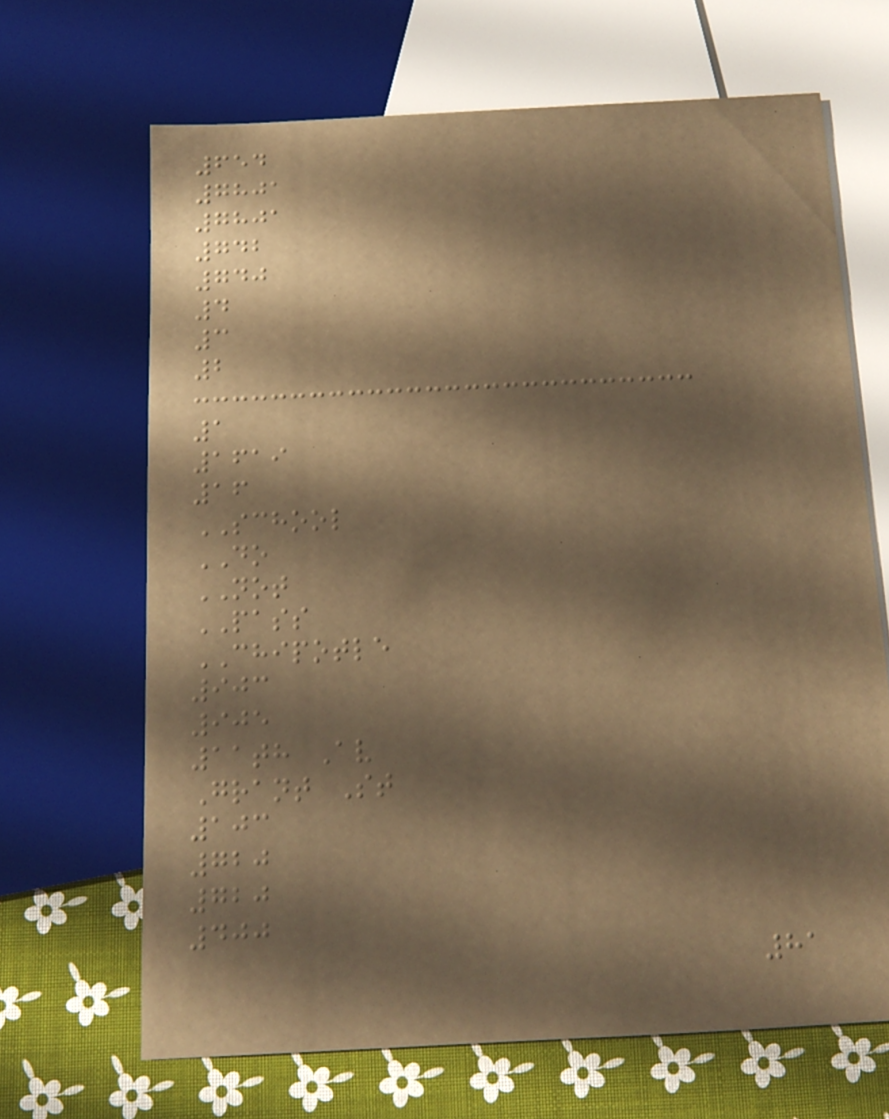654
7801
7801
742
740
4
3
2
1
1619
16
SCHOOL
DO
NOT
PASS
CHIPOTLE
903
905
11th Av
Grant St
103
720
720
400
81
